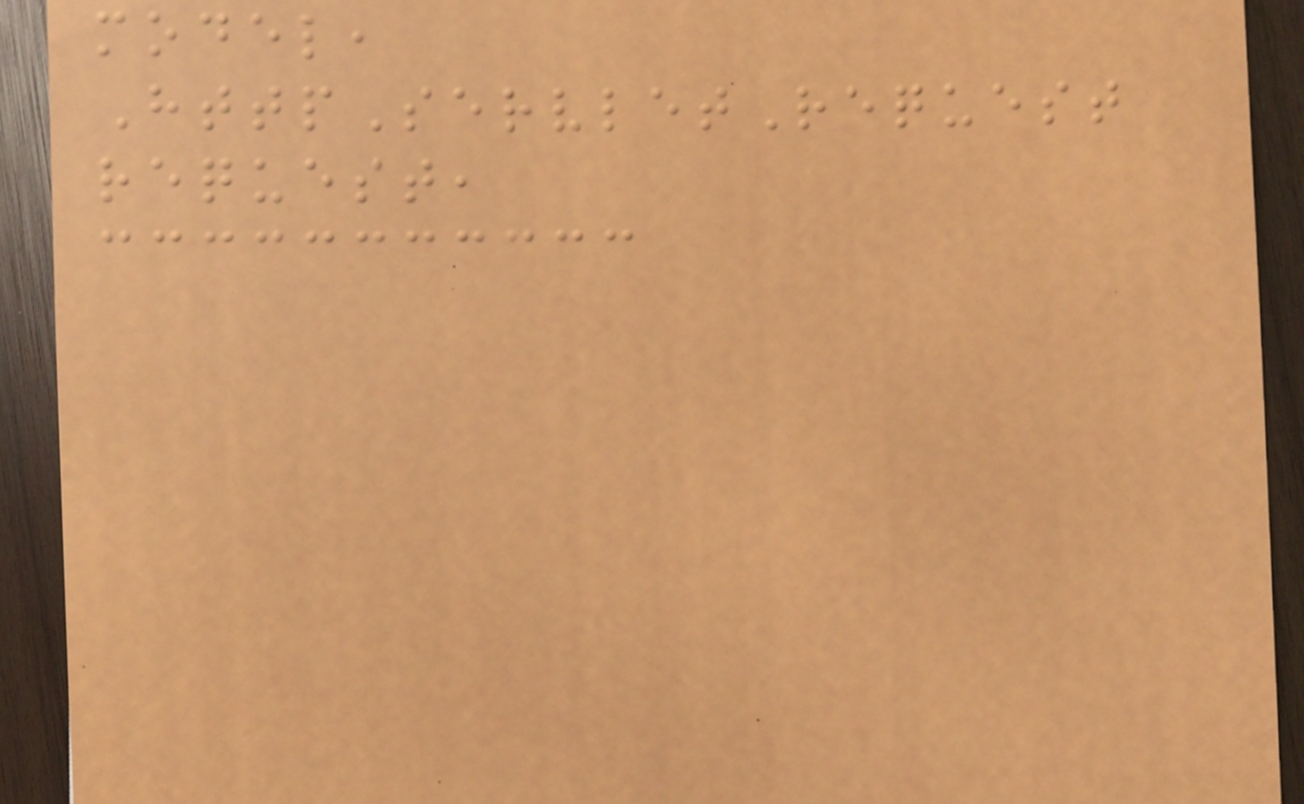model,
HttpServletRequest
request,
